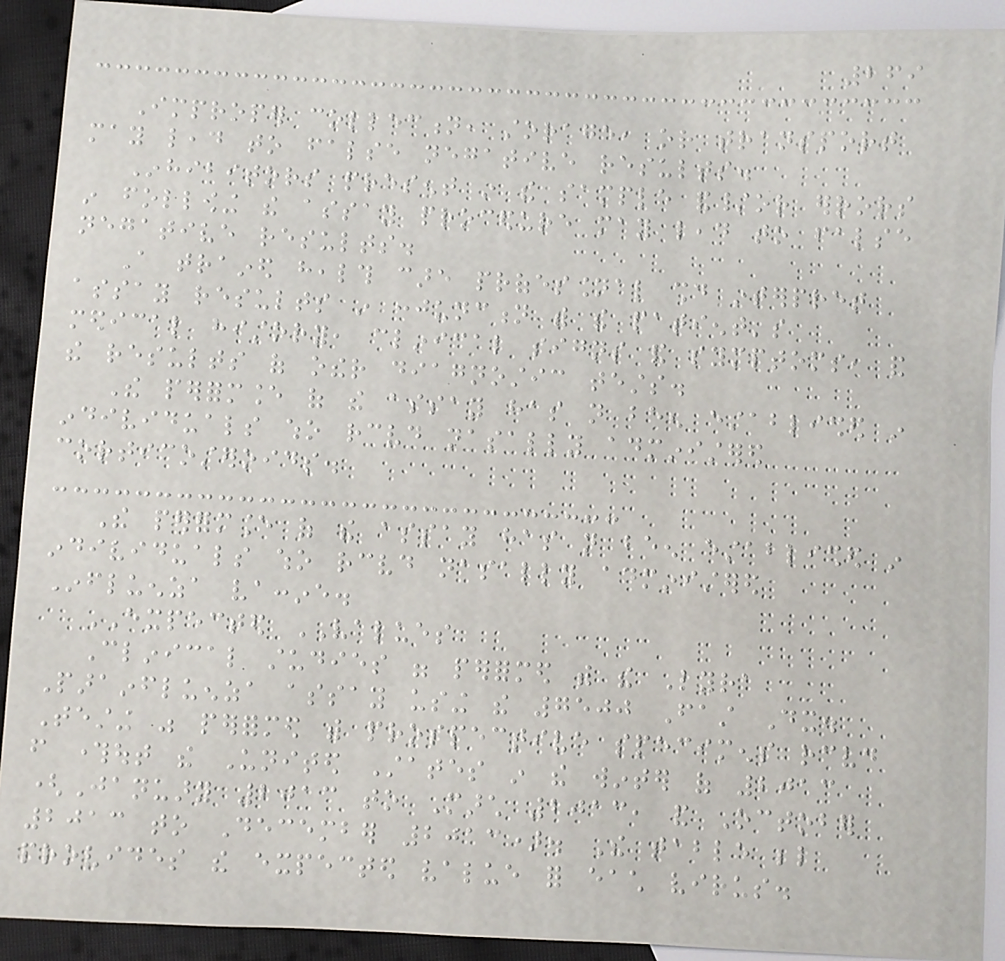269
Improper collection, storage, or transport
may lead to false negative results.
Inhibitors present in the sample and/or errors
in following the assay procedure may lead to false
negative results.
A trained health care professional should interpret
assay results in conjunction with the patient's
medical history, clinical signs and symptoms, and
the results of other diagnostic tests.
The performance of the assay has not been established in
individuals who received nasally administered
corticosteroids.
The performance of the assay has not been established in
individuals who received nasally administered
Influenza vaccine.
EXPECTED VALUES
Clinical studies were performed with the Lyra
Parainfluenza assay using the 7500 Fast Dx.
Testing was performed with prospective specimens received
from throughout the United States in the winter of 2013
(January 2013 to March 2013, and October
2013 to December 2013). The table below
provides the expected value for each virus.
